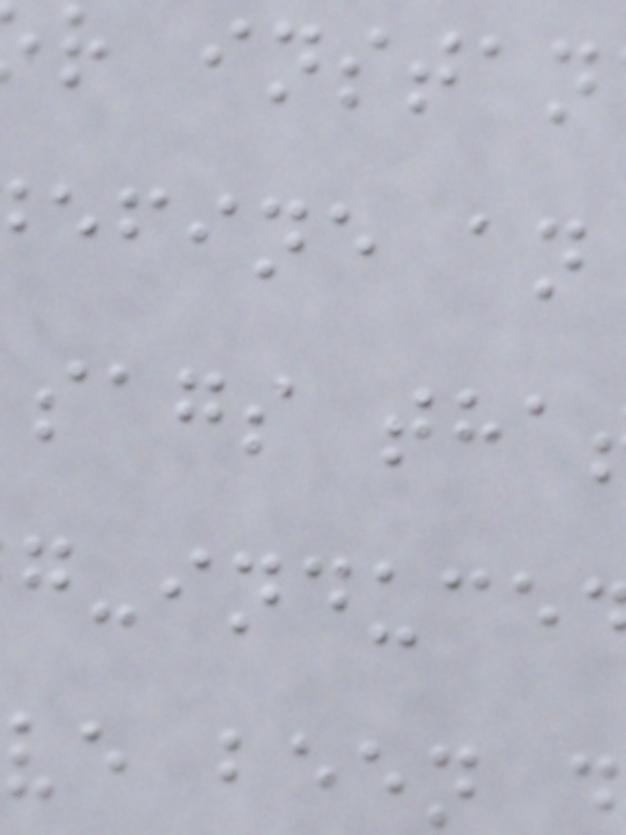r instan
sags tha
